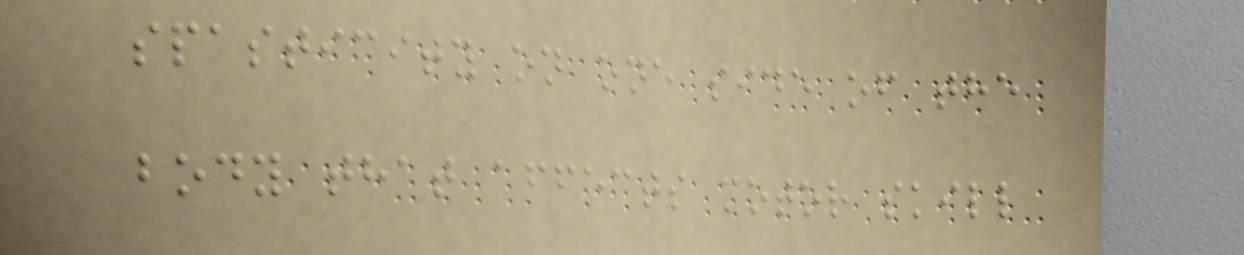spasticity on one side of the
body that affects motor skill
